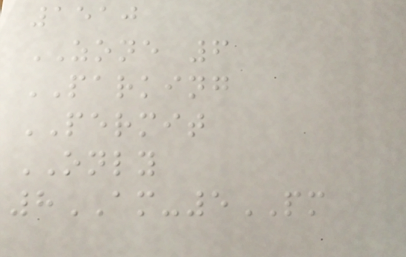1510
ZONE 6
PARKING
PERMIT
ONLY
8AM-5PM
